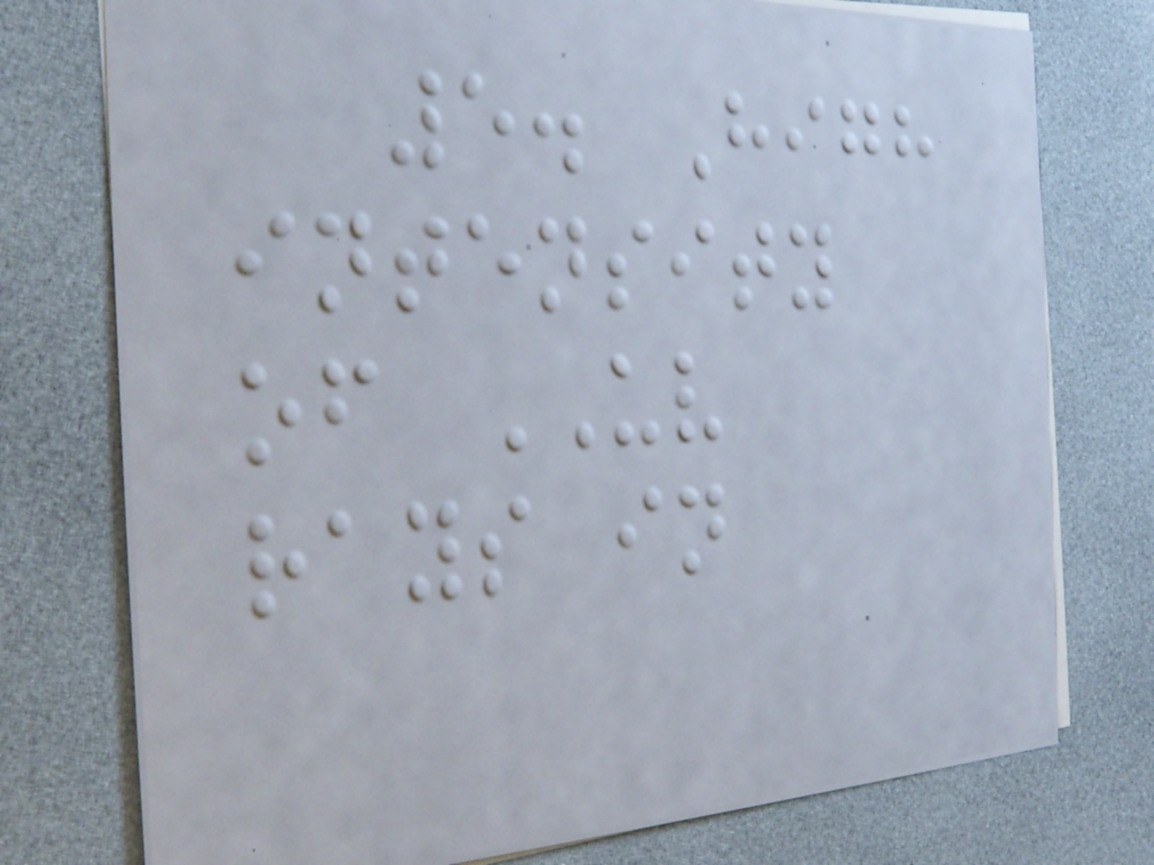5. High
intensity
of UV
rays in
